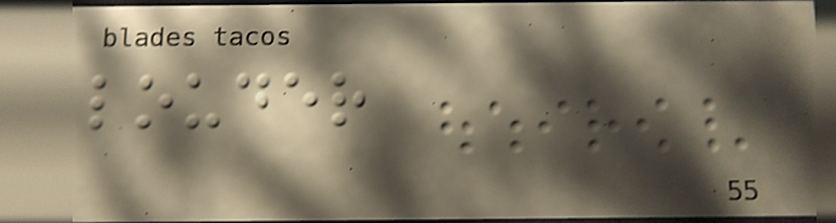louder
